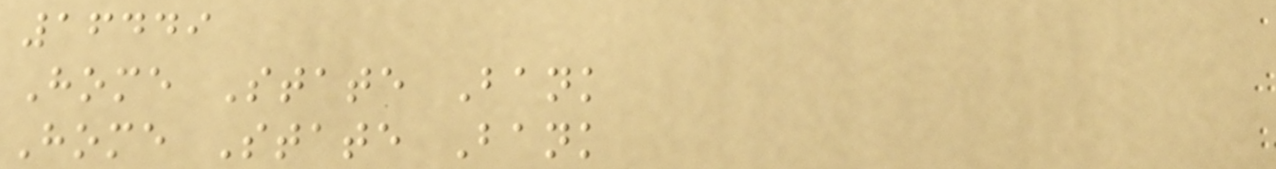16449
Home State Bank
Home State Bank
